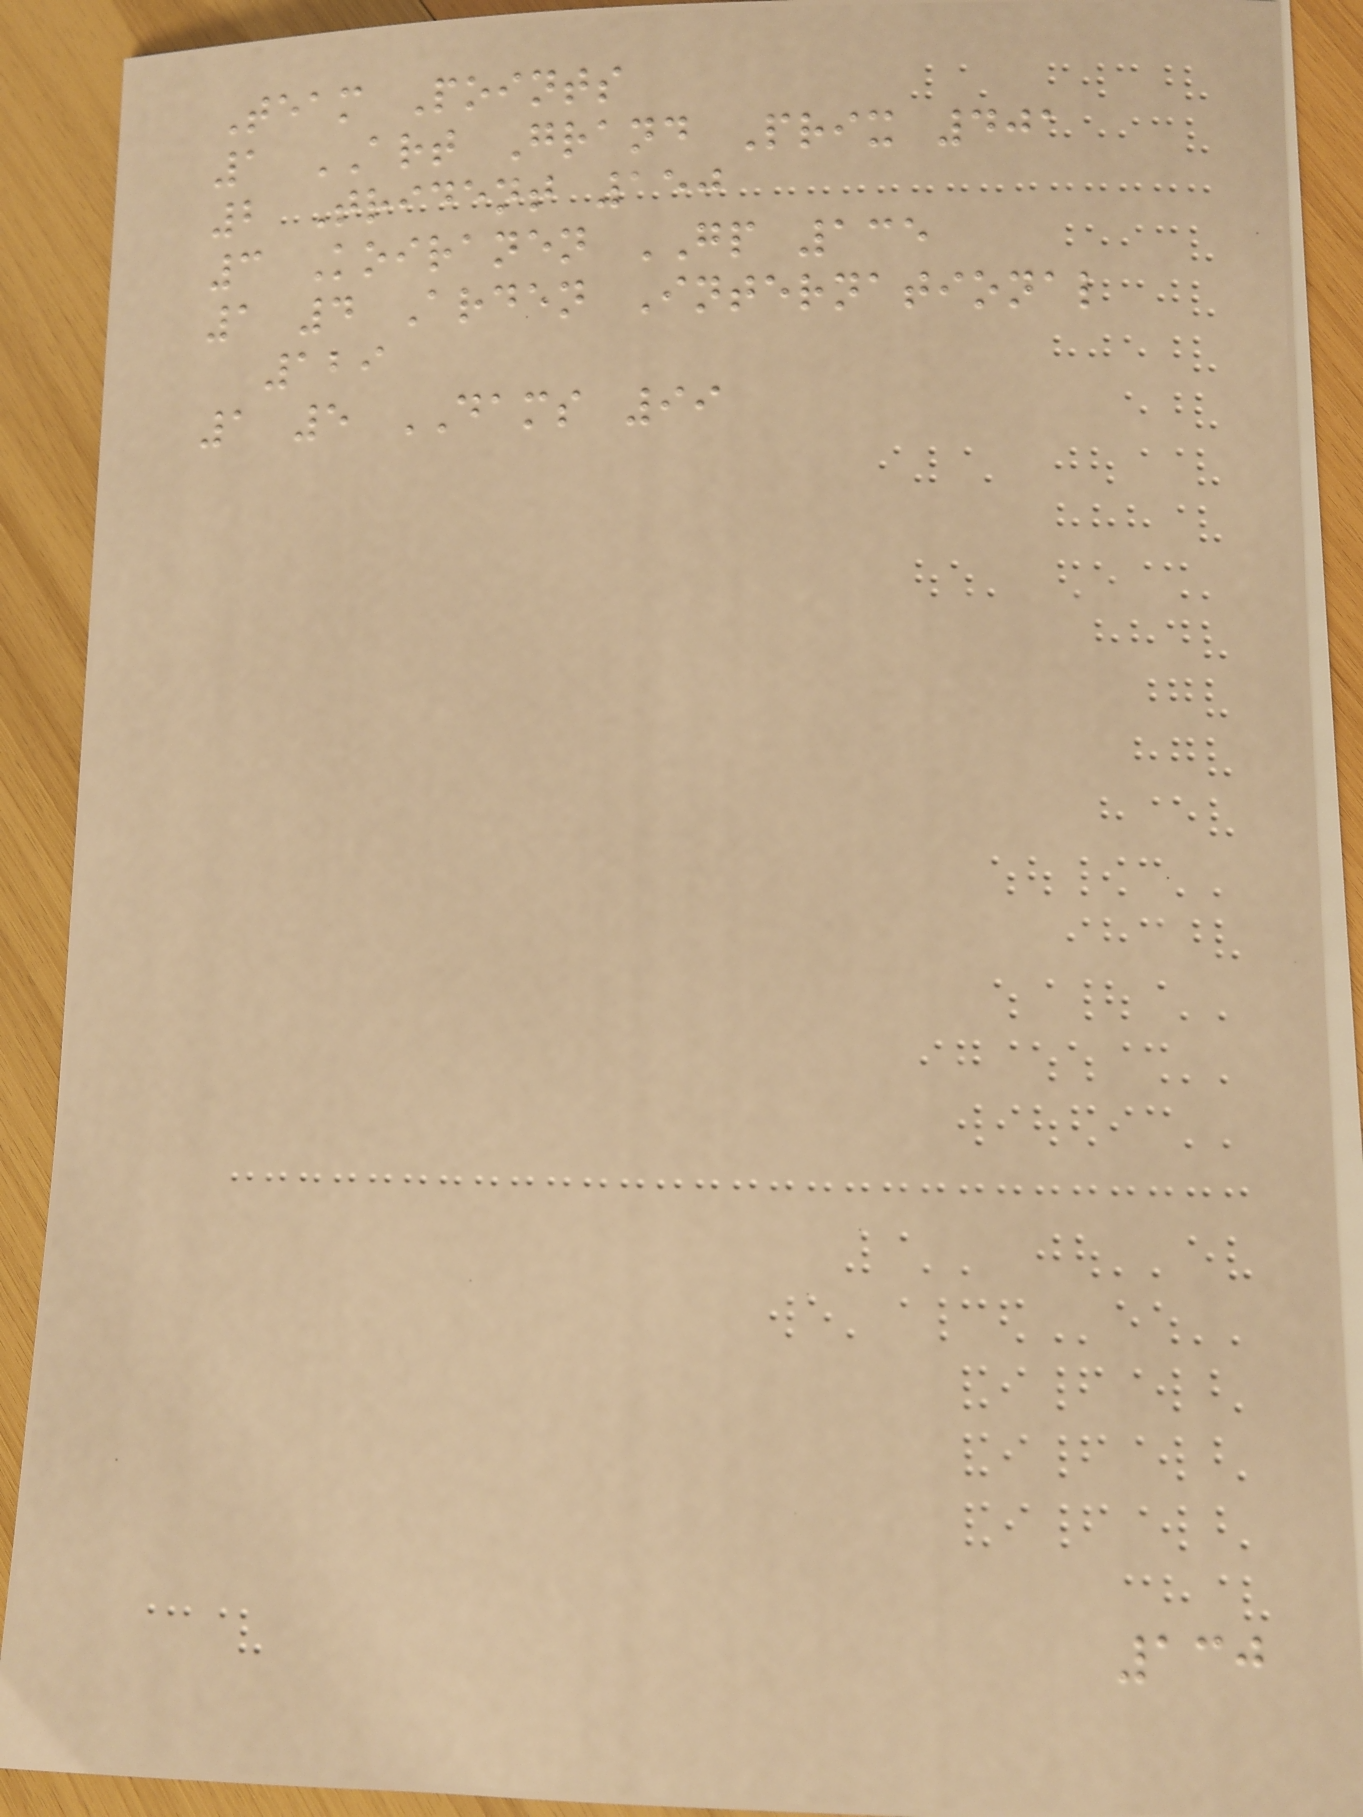Team Points
1 ART Grand Prix 401
2 Trident 150
3 Koiranen GP 135
1 4 Arden International
129
1 5 DAMS 99
130
